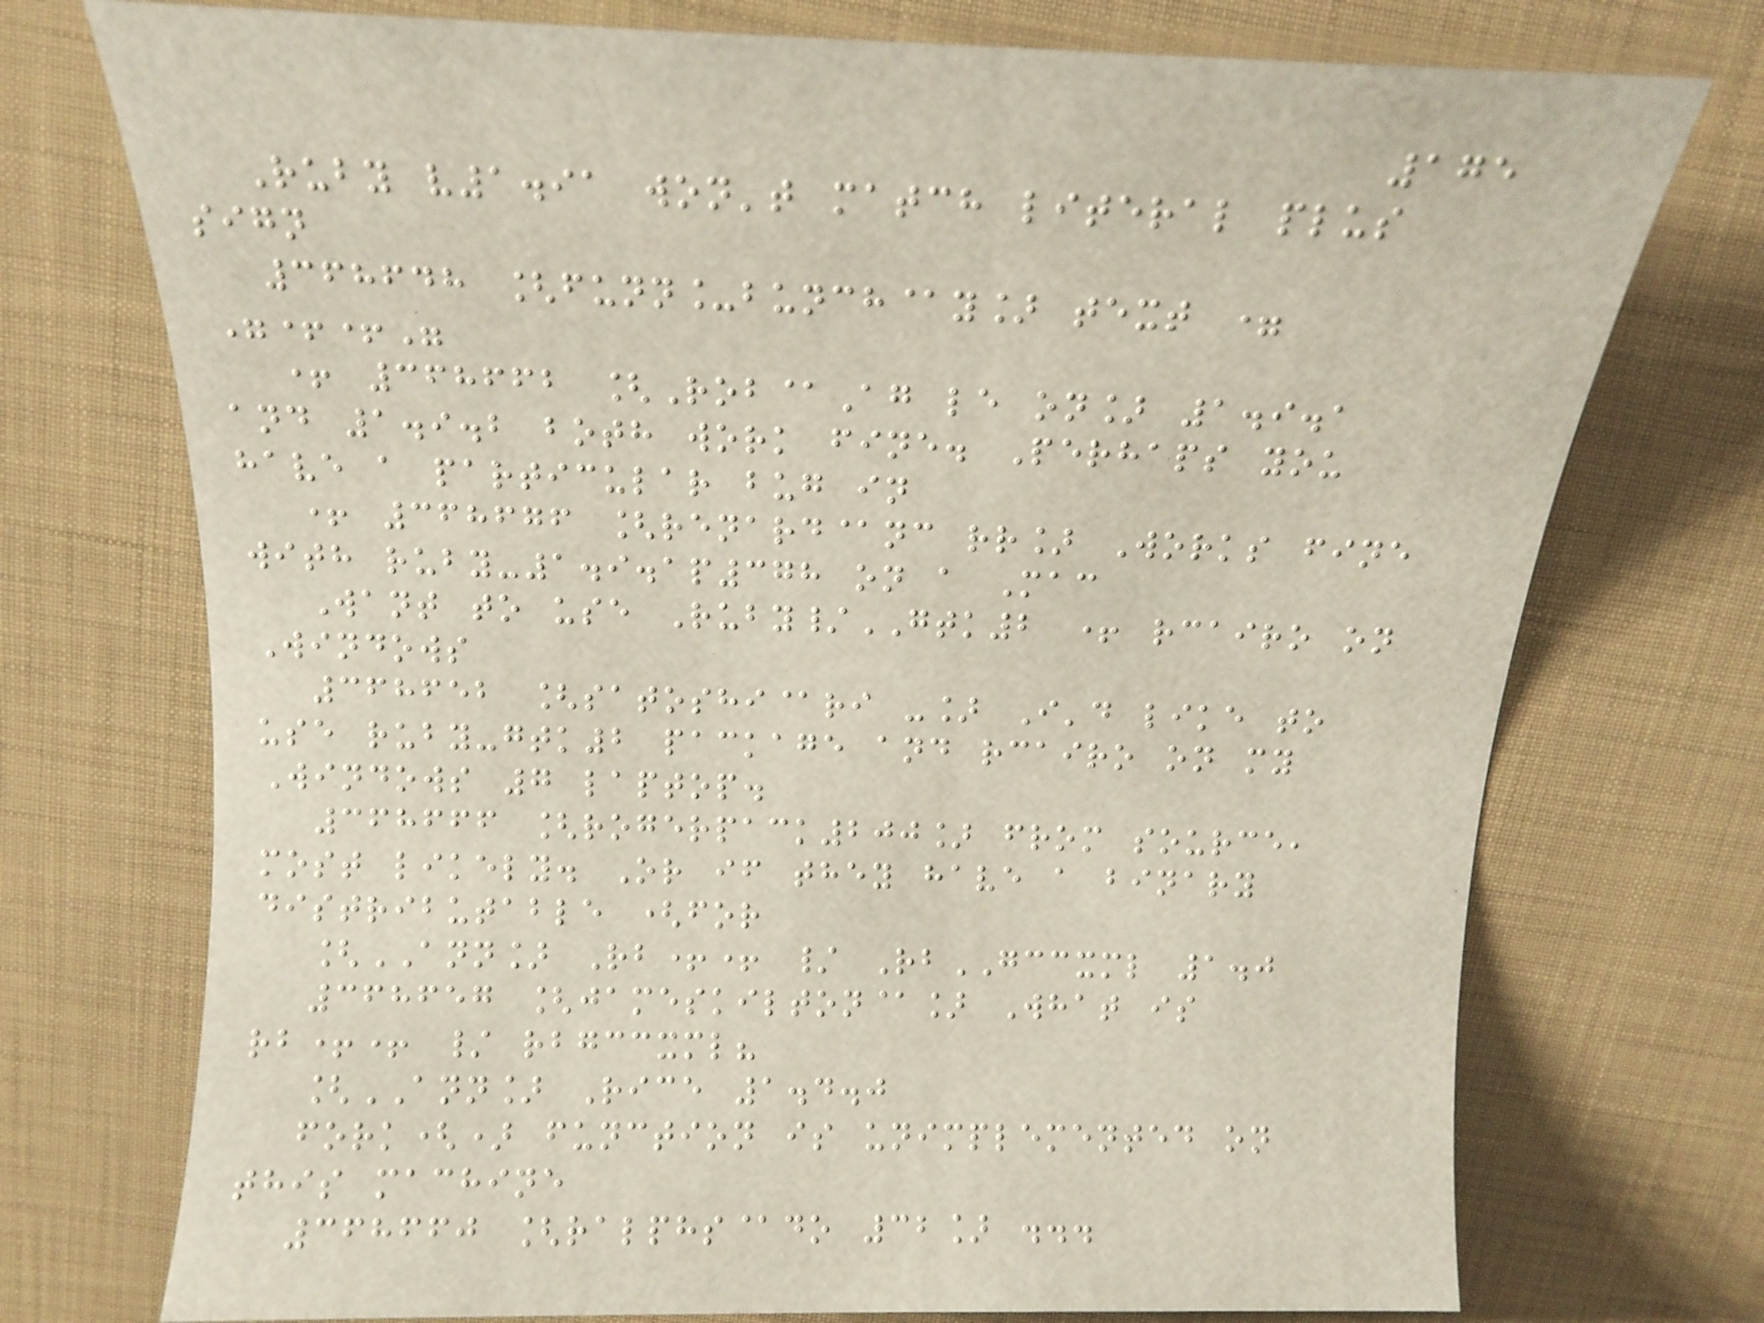175
Ruby v1.91 won't match literal plus
sign
368648 [funn_bunch@y] text =
"++"
+ 368662 [Rob@Ag le on] 1.9.1
and 1.9.2 both work fine. Perhaps you
have a particular bug in
+ 368676 [renard@nc rr] Works fine
with ruby-1.9.1p378 on a Mac
Want to use Ruby/GTK2 + rcairo on
Windows
368652 [satoshi@ri -] I'd like to
use ruby-gtk2 package and rcairo on my
Windows 7 laptop.
368666 [rogerpack200] from source,
most likely. Or if they have a binary
distributable (for
[ANN] Rb++ / RbGCCXML 1.0
368657 [jameskilton@] What is
rb++ / rbgccxml?
[ANN] Rice 1.4.0
fork() function is unimplemented on
this machine
368660 [ralphs@do 32] ...
